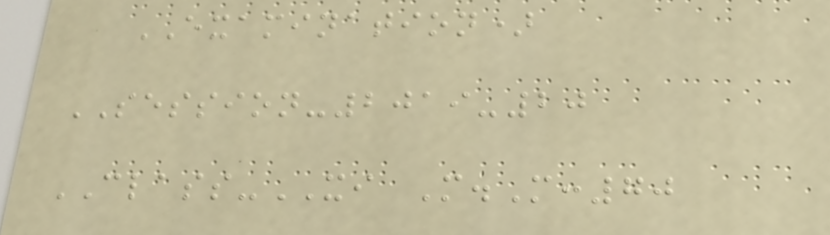EXAMINATION)
SESSION-2019-20
CLASS-XI M.M:70
